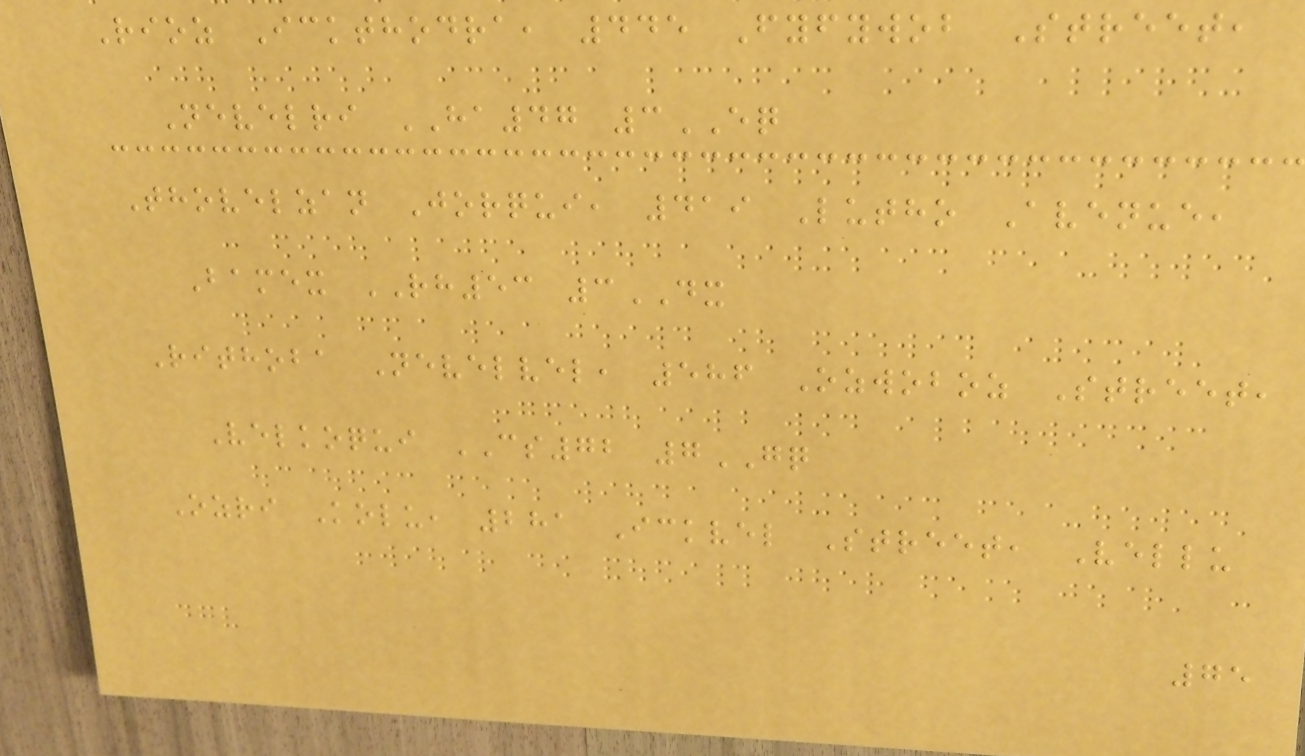Rioz Ickthodra, 445 Fyfywob Street,
Nevelri HA47 3EQ
Thovelzan Jorqui, 419 Lutho Avenue,
Bamex RH53 3DX
Rithoba Nevelvel, 586 Ozwoboz Street,
Velkoqui CS72 7GQ
Ozri Kolu, 281 Ickvel Street, Vellu
75
